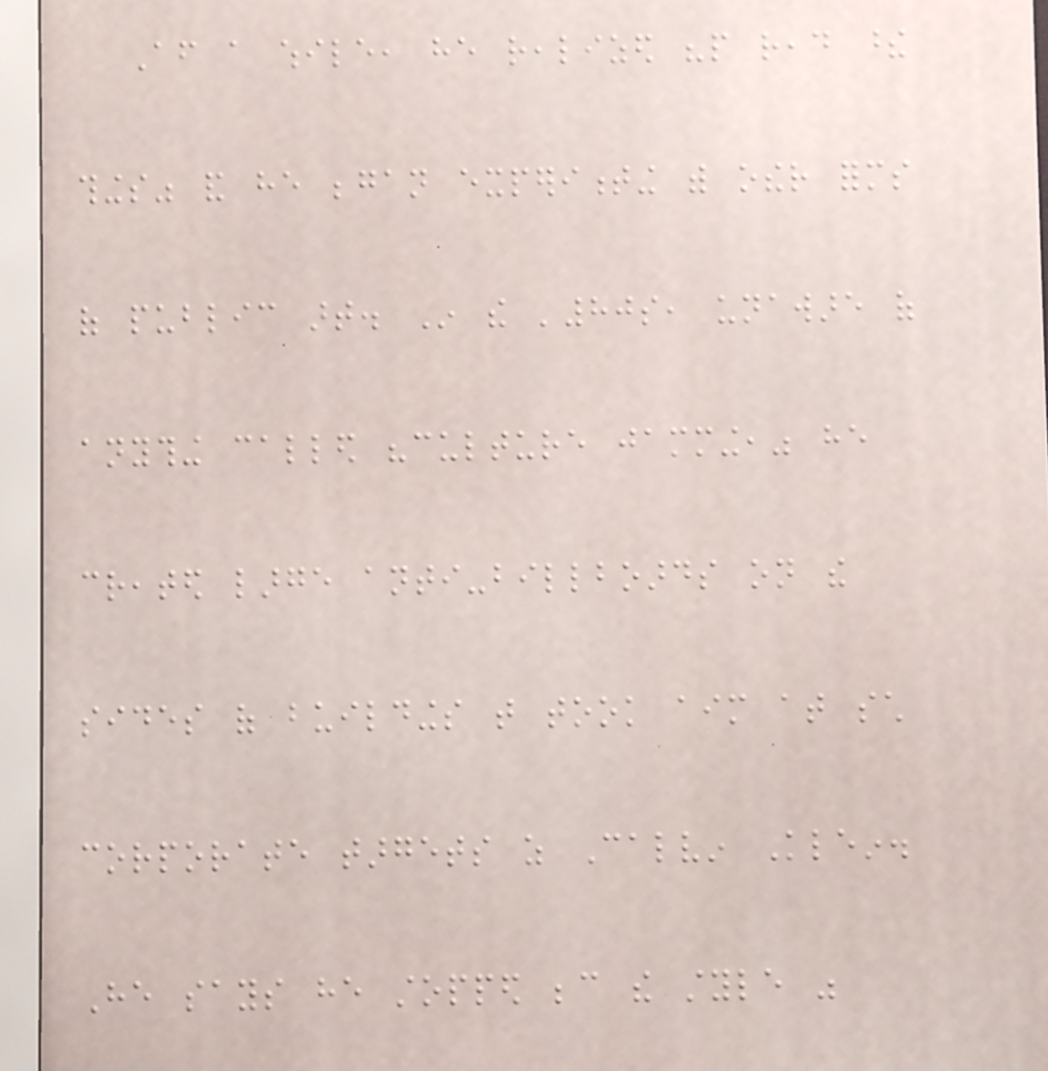After a while, he realized "people read these
things" and he began experimenting with other forms
of public art. In the '80s, unaware of
anything called "culture jamming," he
created large anti-billboards on the
sides of buildings that took aim at such
corporate targets as Calvin Klein.
He says he stopped because the style was
